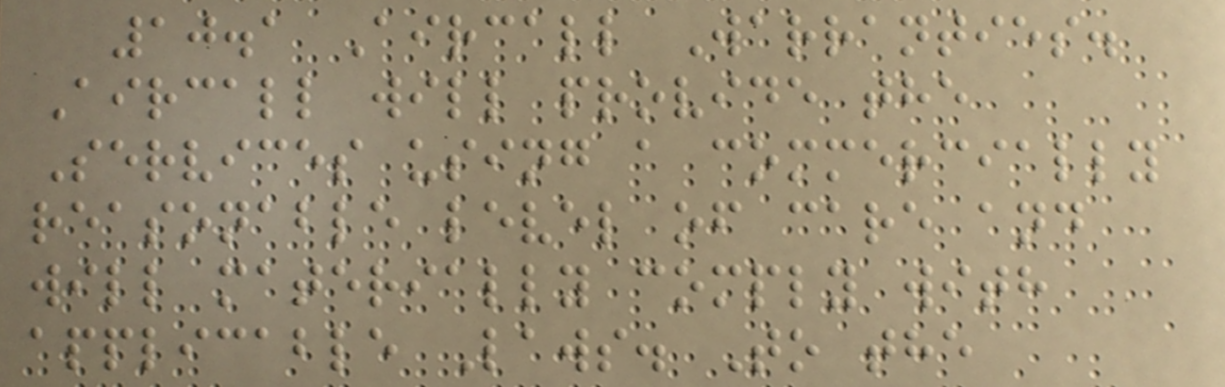10.1 Aircall Warranties.
Aircall will provide the
Services using a commercially
reasonable level of care and
will materially comply with
applicable Laws. To the
